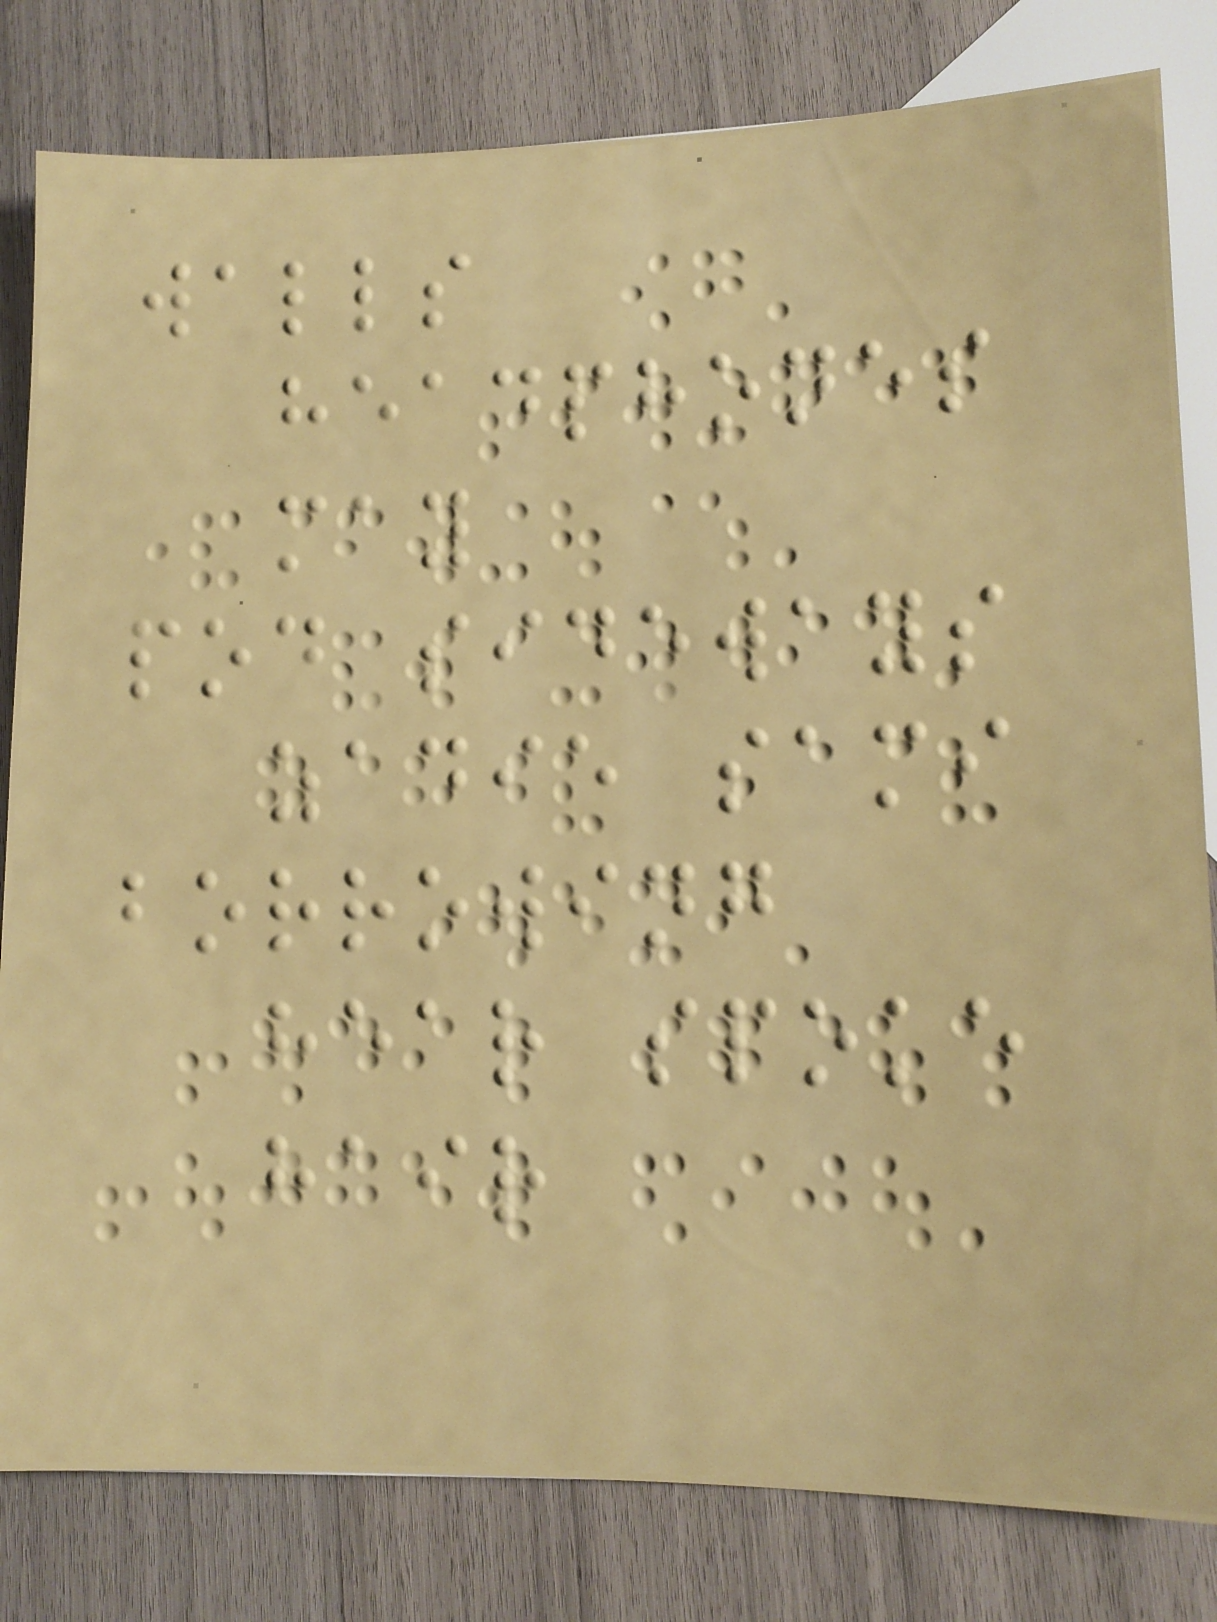walls
headphones
may
pod sideways
zadie sami
borrowing
hear spoke
hair
